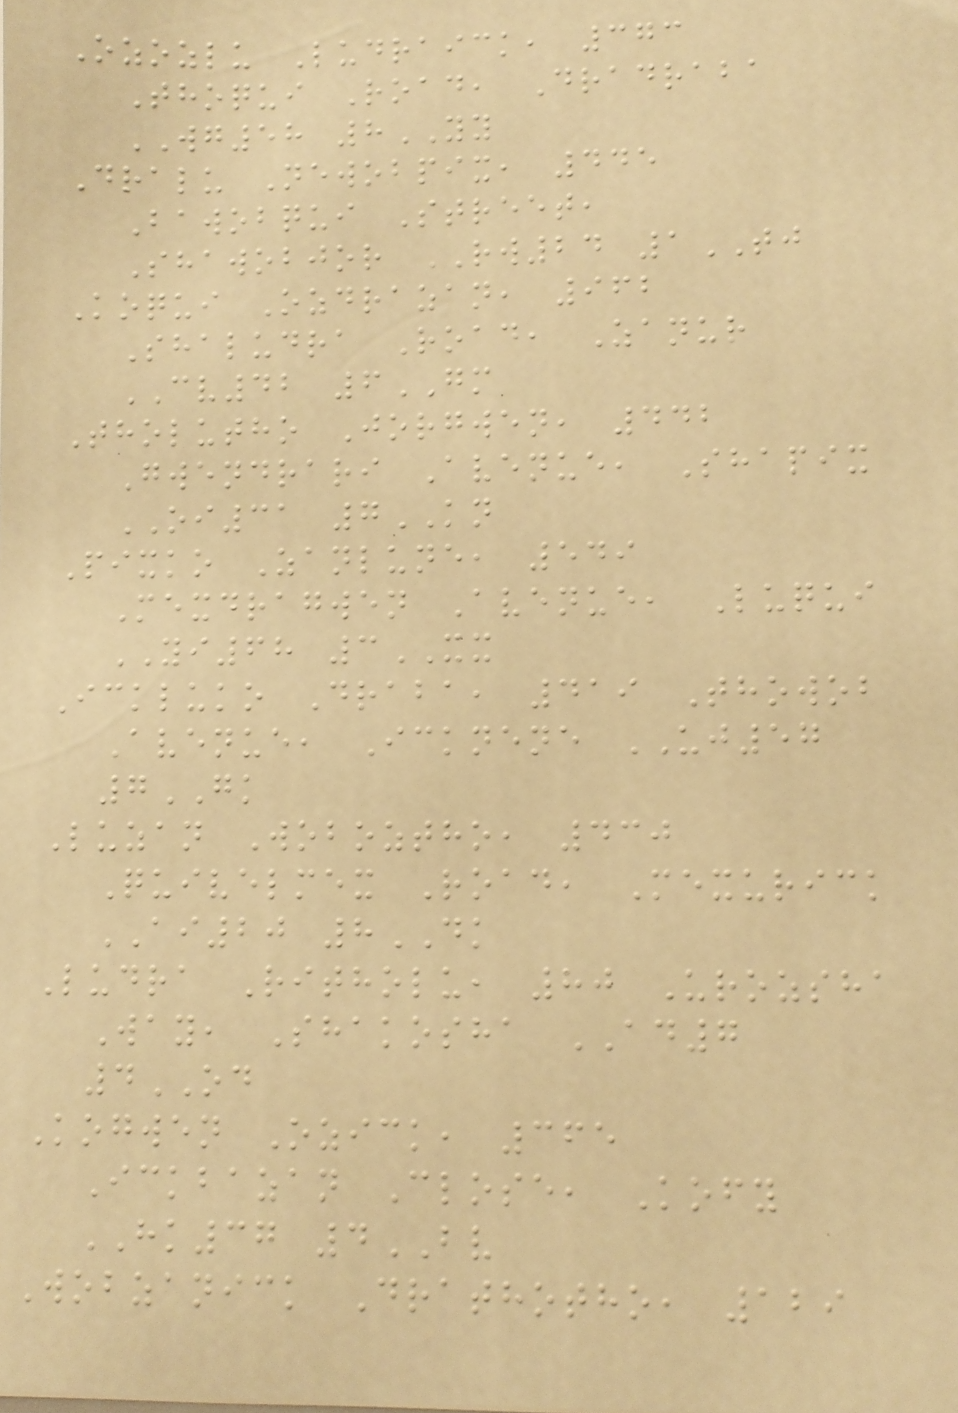Ozozlu Ludraick, 373
Thoqui Road, Dradraba
WG58 8YY
Dralu Newobpix, 445
Bawobqui Street,
Shawobjor RW24 1TJ
Koqui Ozdrazan, 962
Shaludra Road, Zanur
CV42 6GM
Tholutho Jorgwen, 442
Gwendrari Avenue, Shapix
OI31 7KN
Pixko Zanlune, 549
Mexdragwen Avenue, Luqui
YI68 3XX
Ickluko Draba, 419 Thowob
Avenue, Icknene UJ57
7GK
Luzan Woboztho, 430
Quivelmex Road, Mexurick
AI20 8DK
Ludra Ritholu, 80 Urozsha
Way, Shakosha AD7
4OD
Kogwen Ozick, 365
Ickbazan Close, Kofy
HK37 4BV
Wobzanick Drathotho, 129
